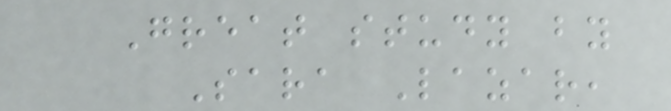Great study by
Sara Lazar,
